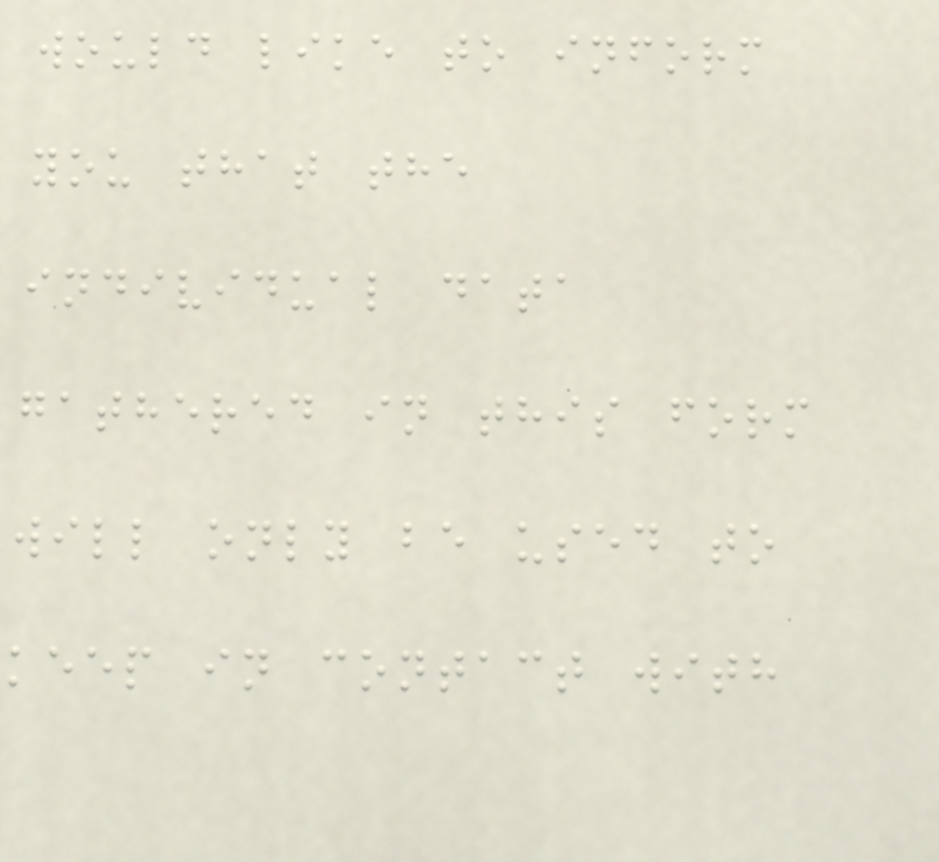would like to inform
you that the
individual data
gathered in this form
will only be used to
keep in contact with
